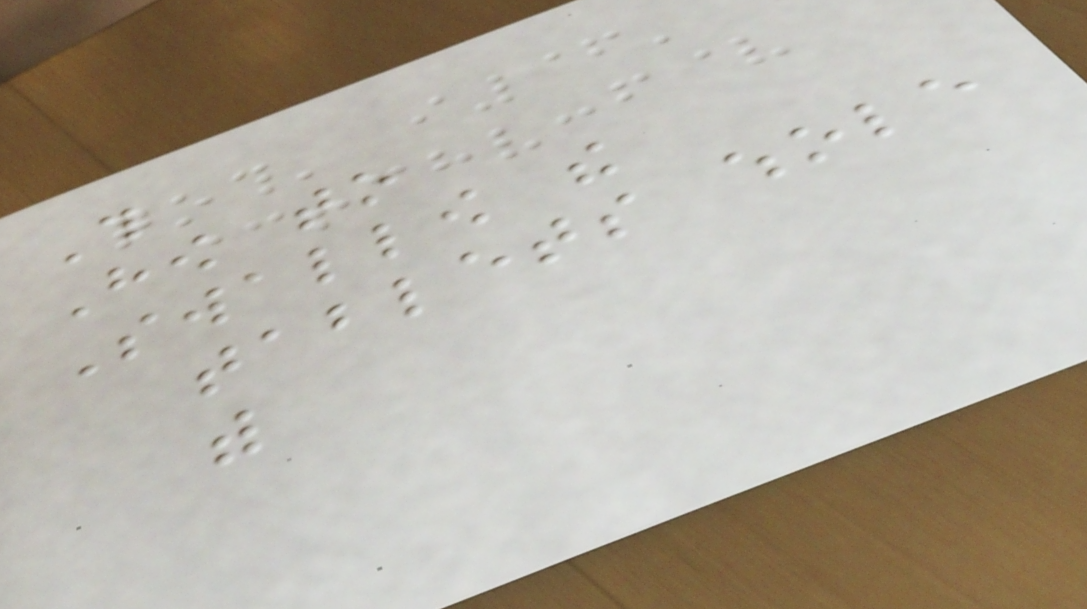This
How to
Swallow the
tablets whole
with
